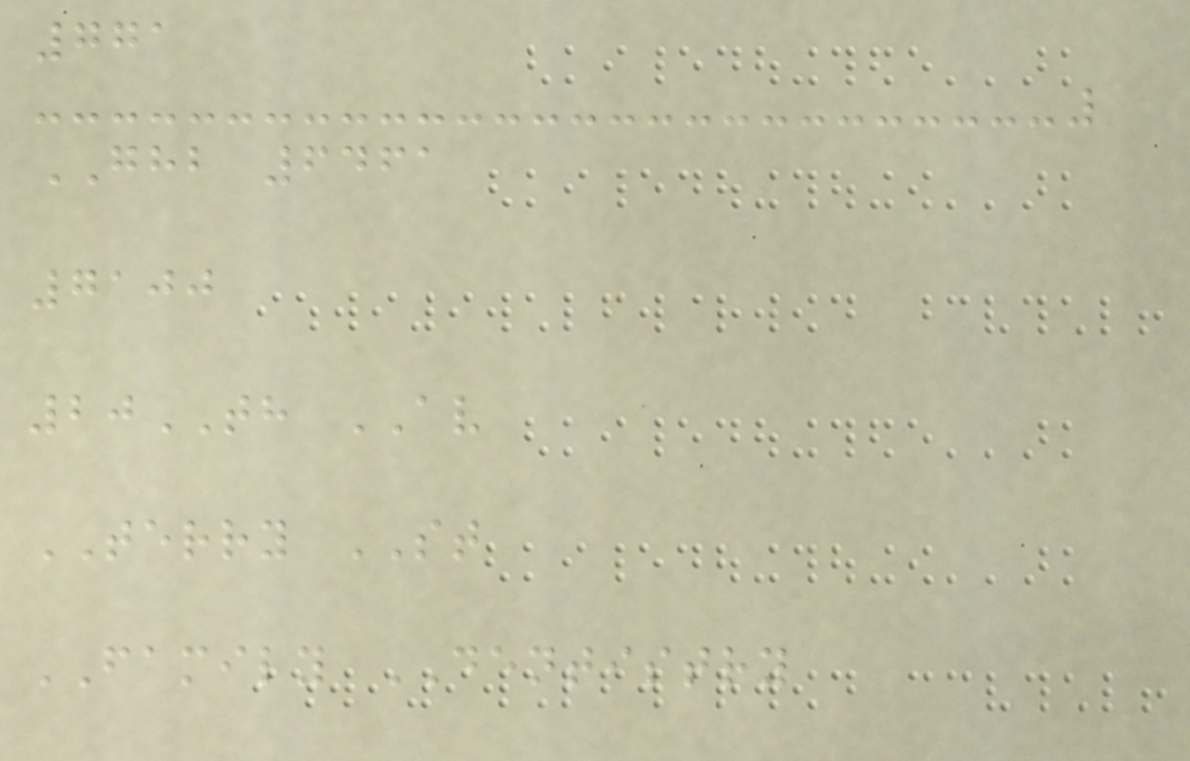771
GHB 6461
7100
20TH AV
TERRY ST
FAMILY DENTISTRY
